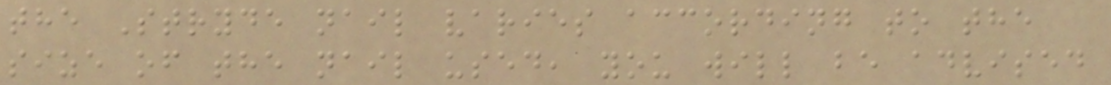the Stryde nail varies according to the
size of the nail used, you will be advised
